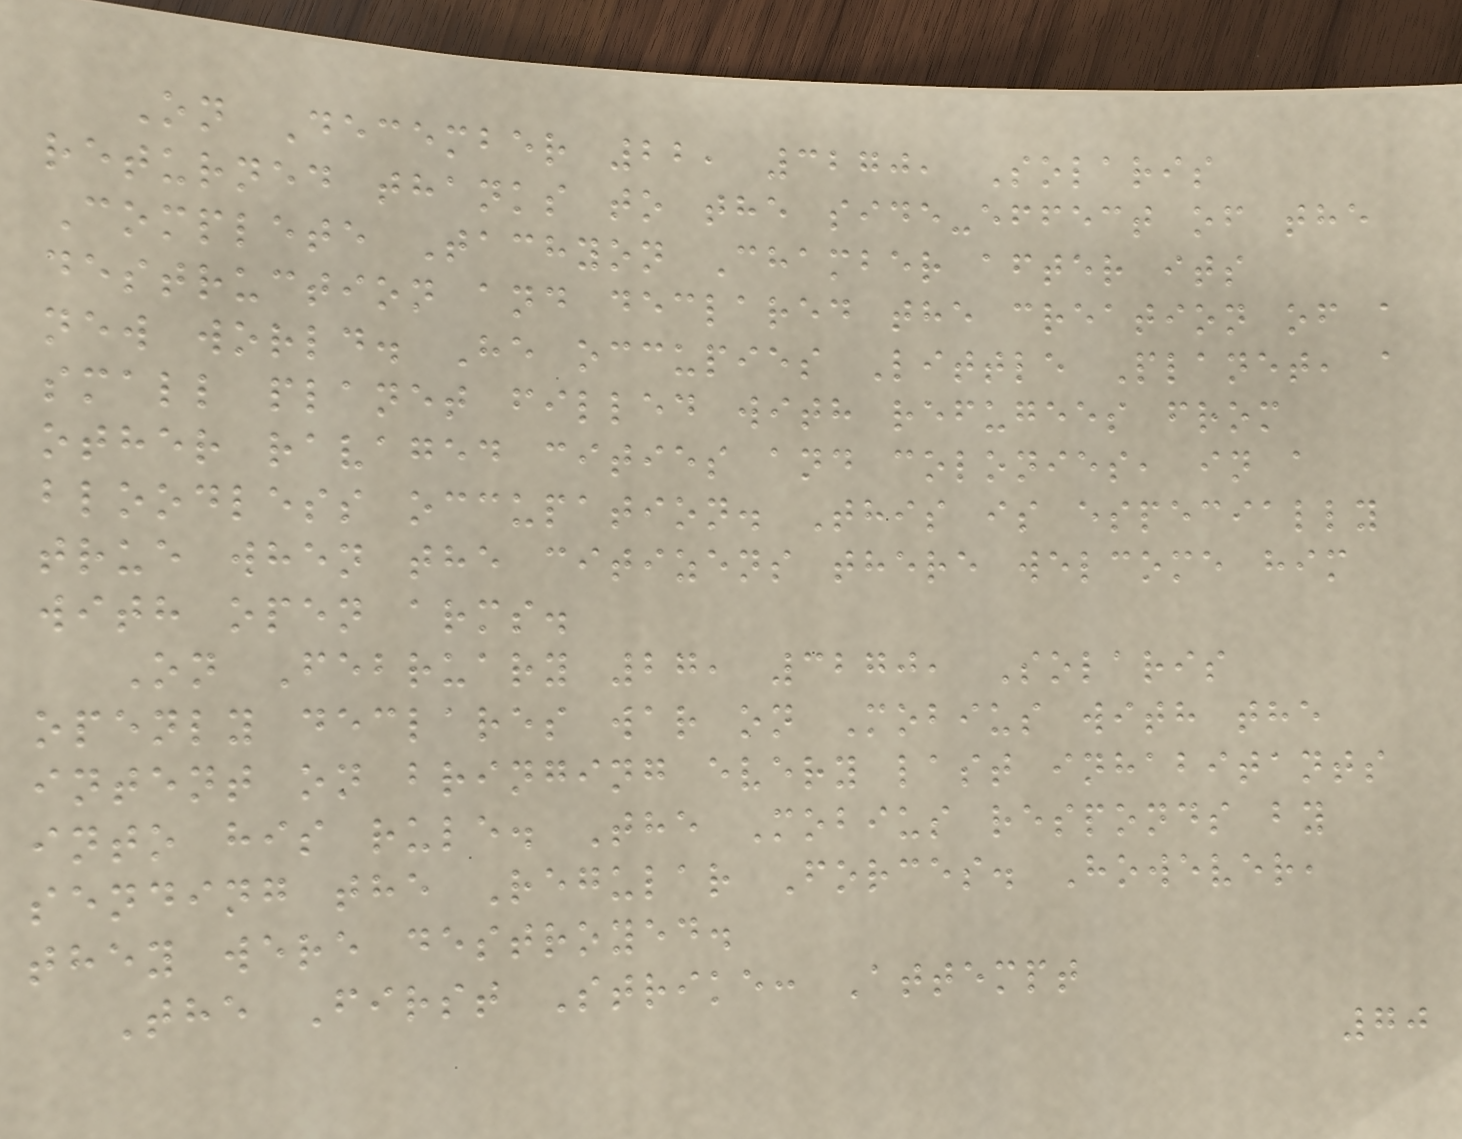On December 22, 3270, Solaris
returned thanks to the side-effect of the
Complete Tachyon Chamber after its
destruction and declared the creation of a
new world. He occupies Little Planet, a
small planet filled with refugees from
other ravaged cities and colonies, in a
bloodless occupation. This is especially
true when the citizens there welcome him
with open arms.
On February 27, 3270, Solaris
openly declares war on Mobius with the
intent on bringing every last inhabitants
into his rule. The Mobius responds by
sending the Regular Forces. However,
they were destroyed.
The First Strike: Attempt
70
